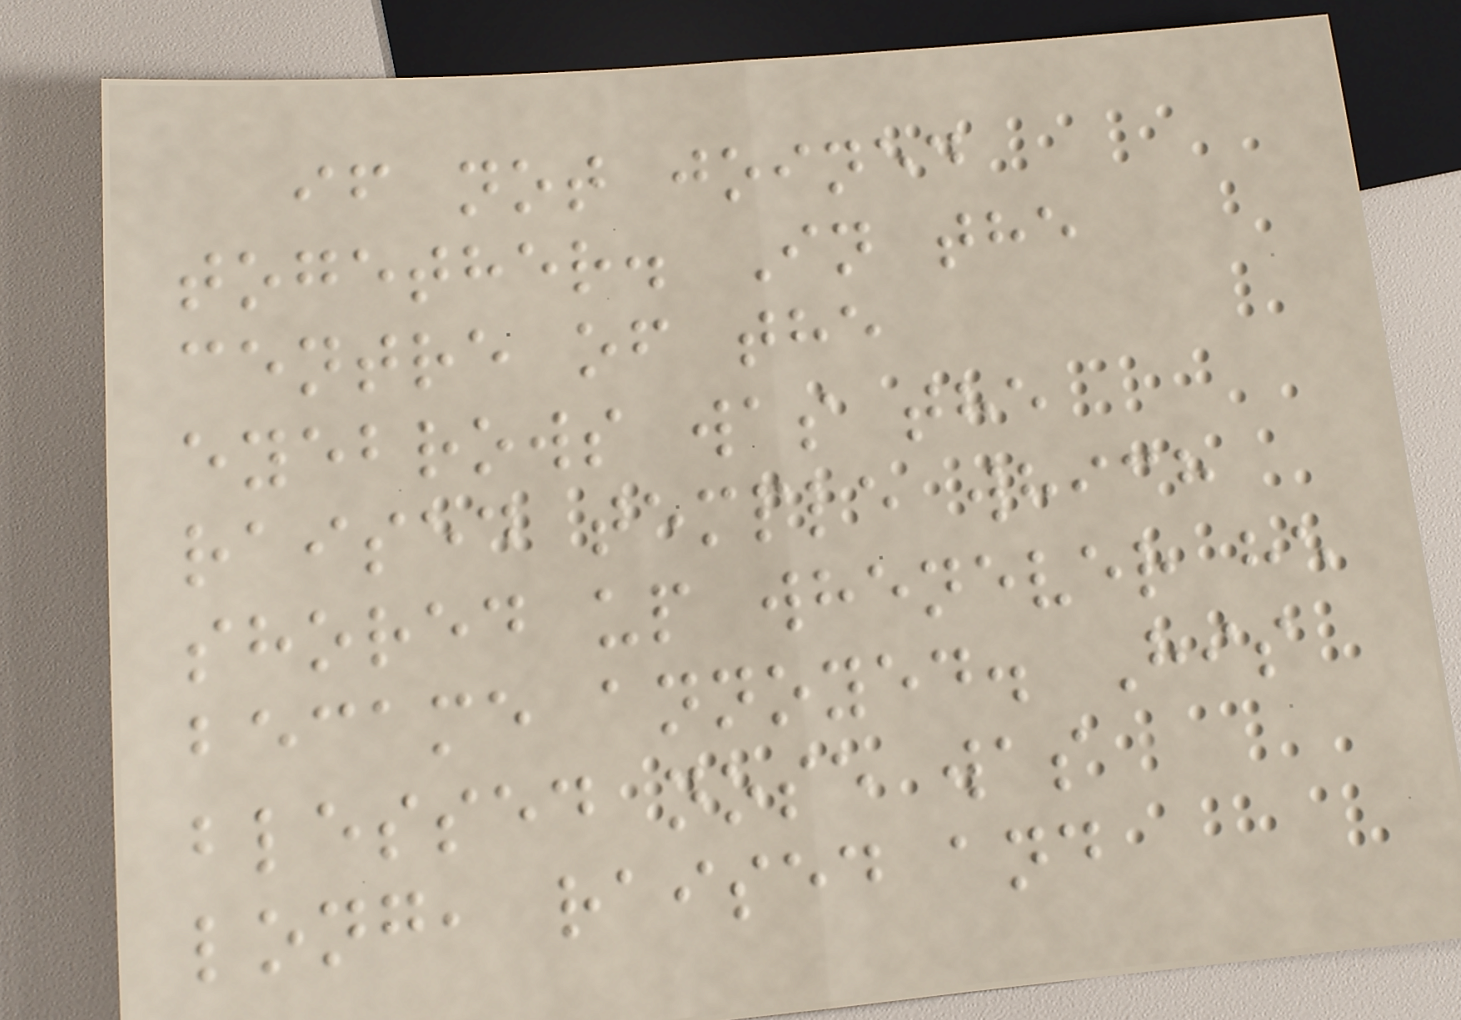if not joined
together. In the
centre of the
eyebrows was the
raised temple which
shored up whenever he
became annoyed. His
blessed nose was
long, raised and
